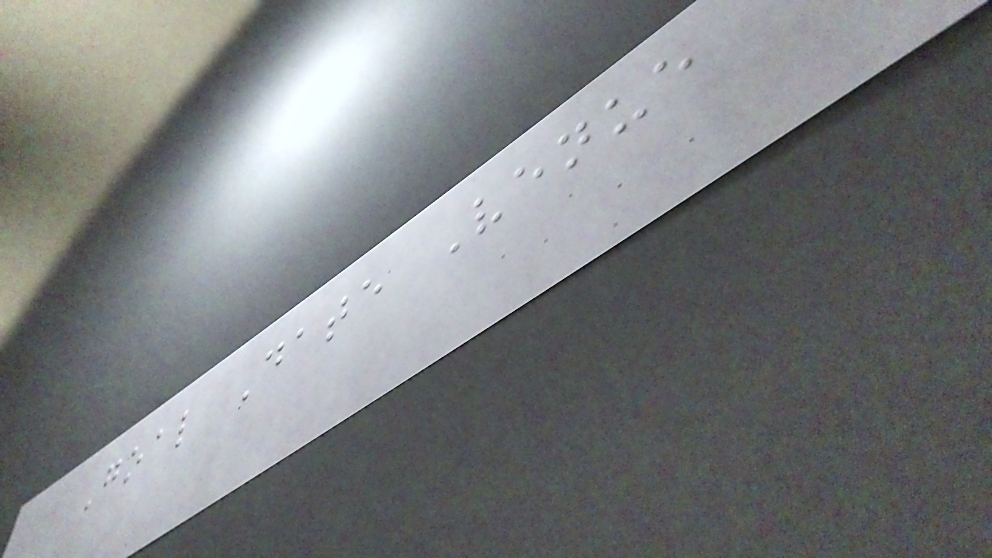Goal Date Venue
